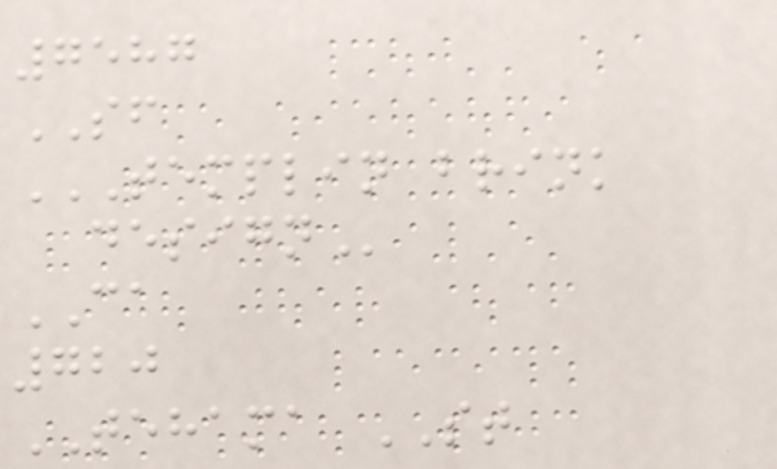7587
SF
TEMPLIN BRINK
DESIGN
CA
720
TEHAMA ST
